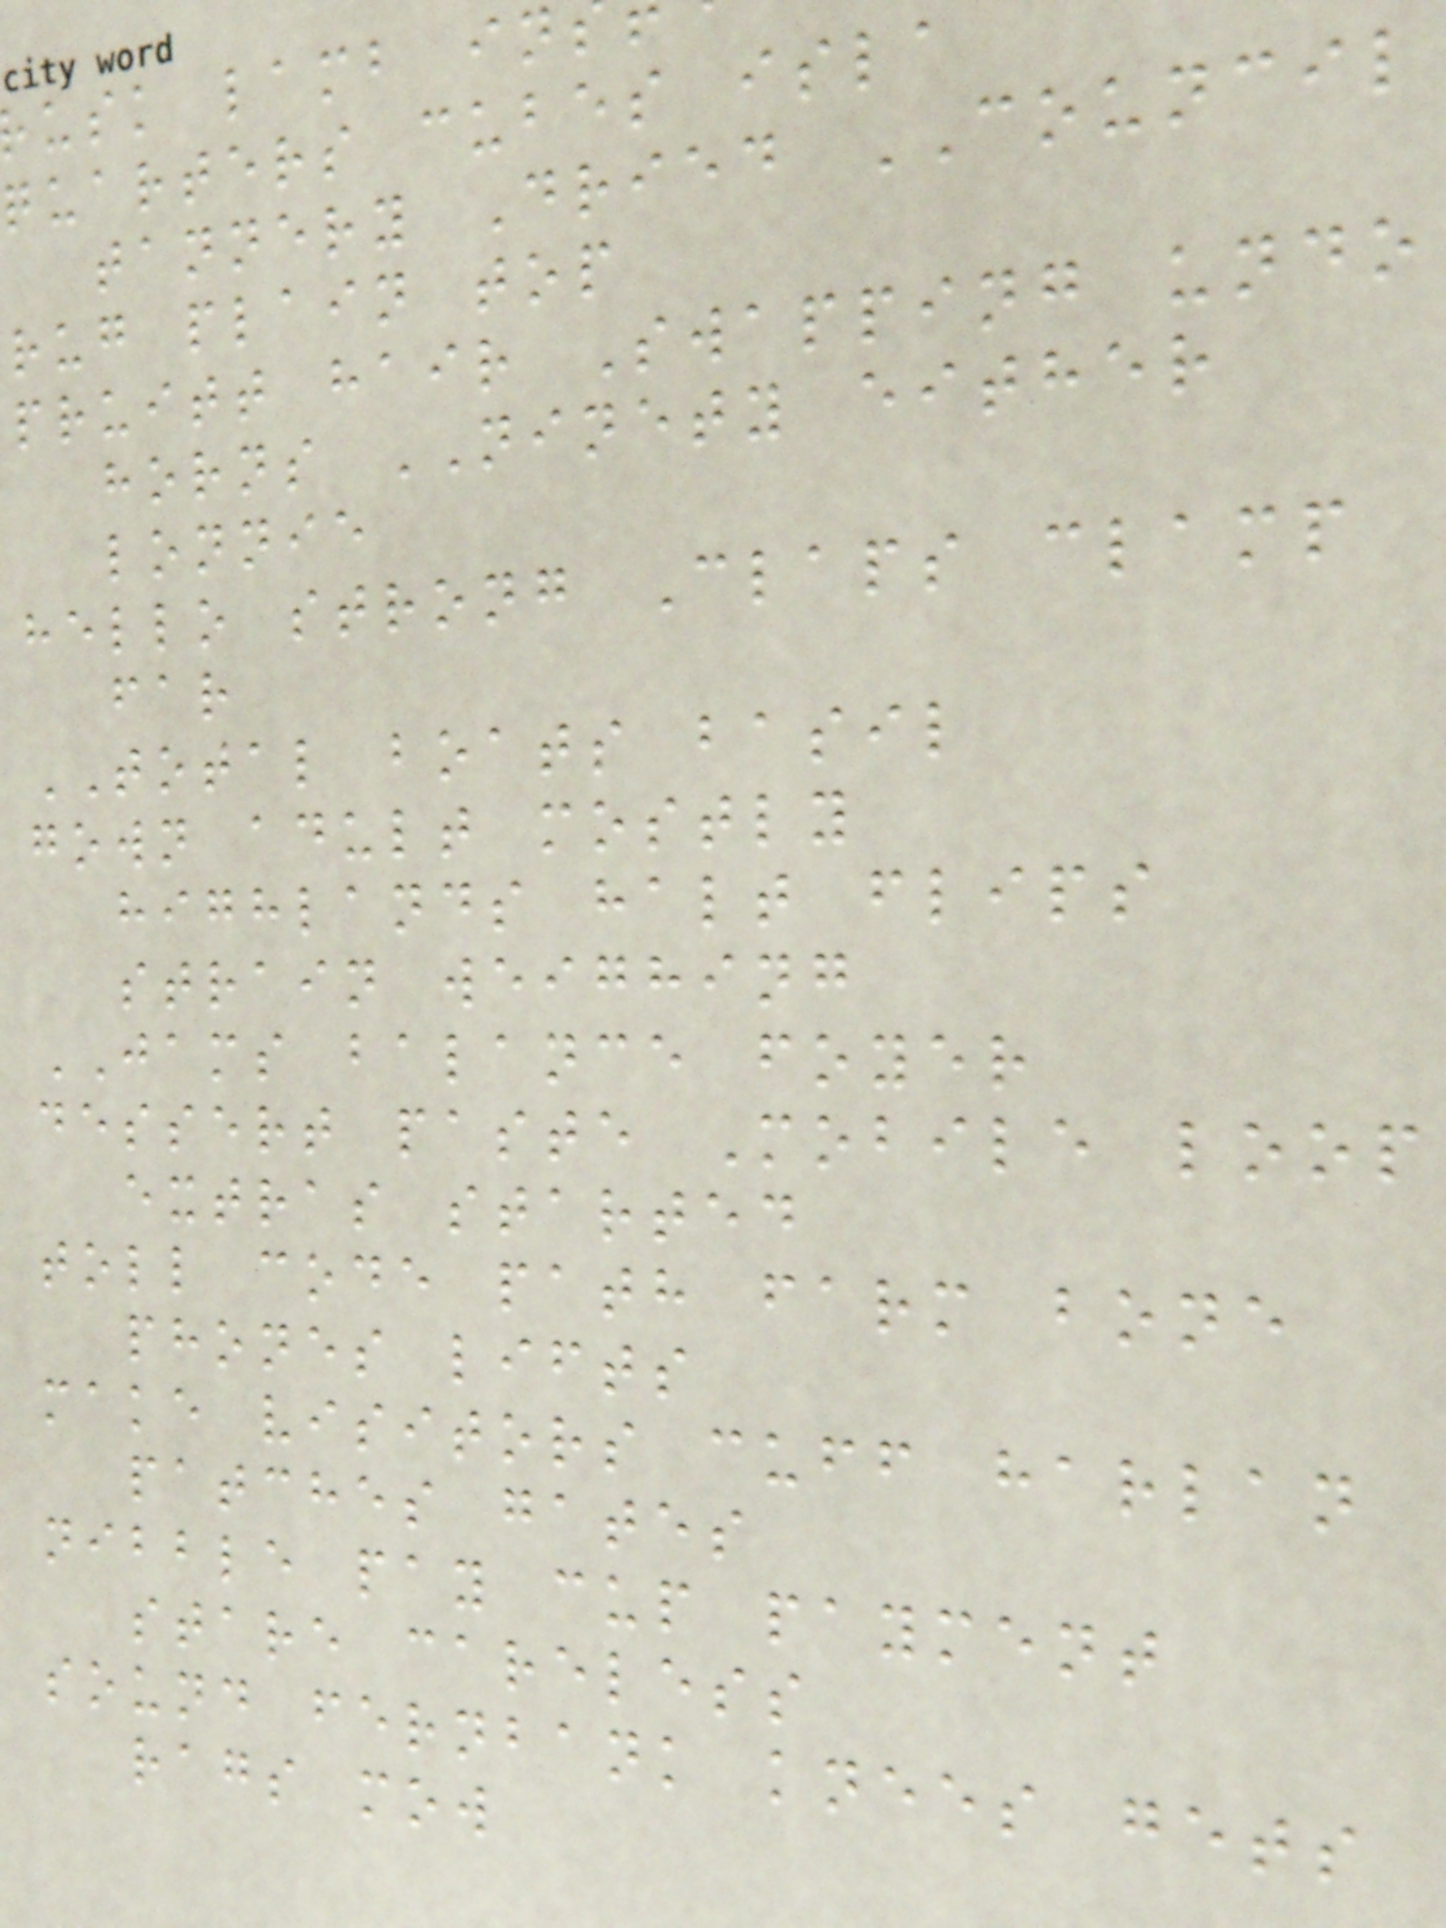usk lamb in
quarters cubes isla
tannery Dried COUNCIL
rug plain top
pruitt hair Swapping undo
horns NINETY either
lonnie
hello strong Claps clamp
far
TOTAL boats basil
gown adult mostly
highlands halt flips
strain weighing
JAMS balance foyer
dessert paste Mobile loop
extras started
toll code path farm bone
phones lifts
make visitors cuff harlan
patches gates
nibble pay cup payment
stare careless
sound fernbank knees gets
rags mow
